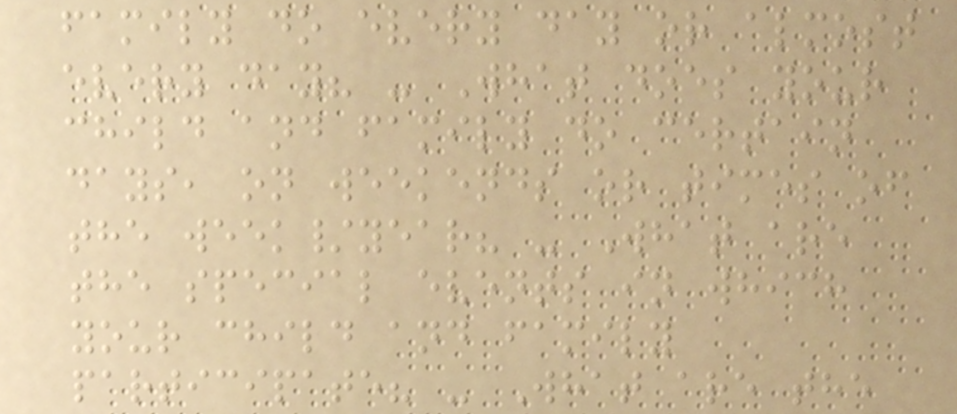family do every day or almost
every day? - What does your
child and family do certain
days, on weekends or times of
the week/year? - What are
the special events in which
your child and family
participate? - What are the
